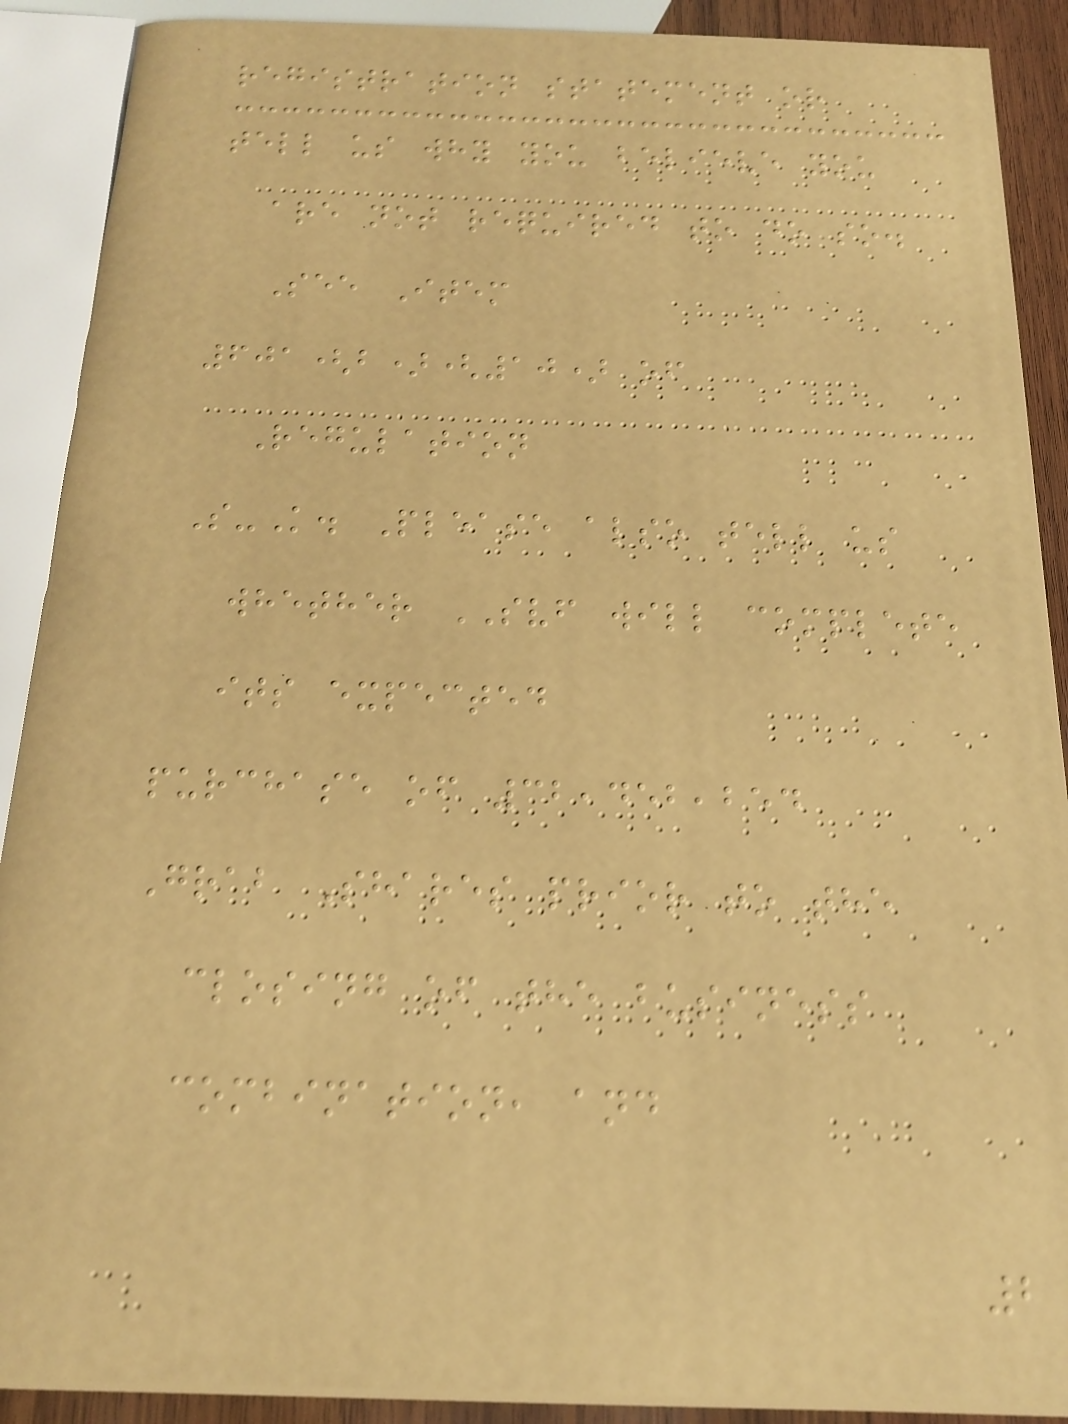registration statement or
tell us why you believe you
are not required to do so.
See Item
601(b)(10) of
Regulation
S-K. Please also tell us
whether SVF will complete
its expected
purchase of 32,452,254
Grab Shares prior to the
closing of the business
combination, and
2
